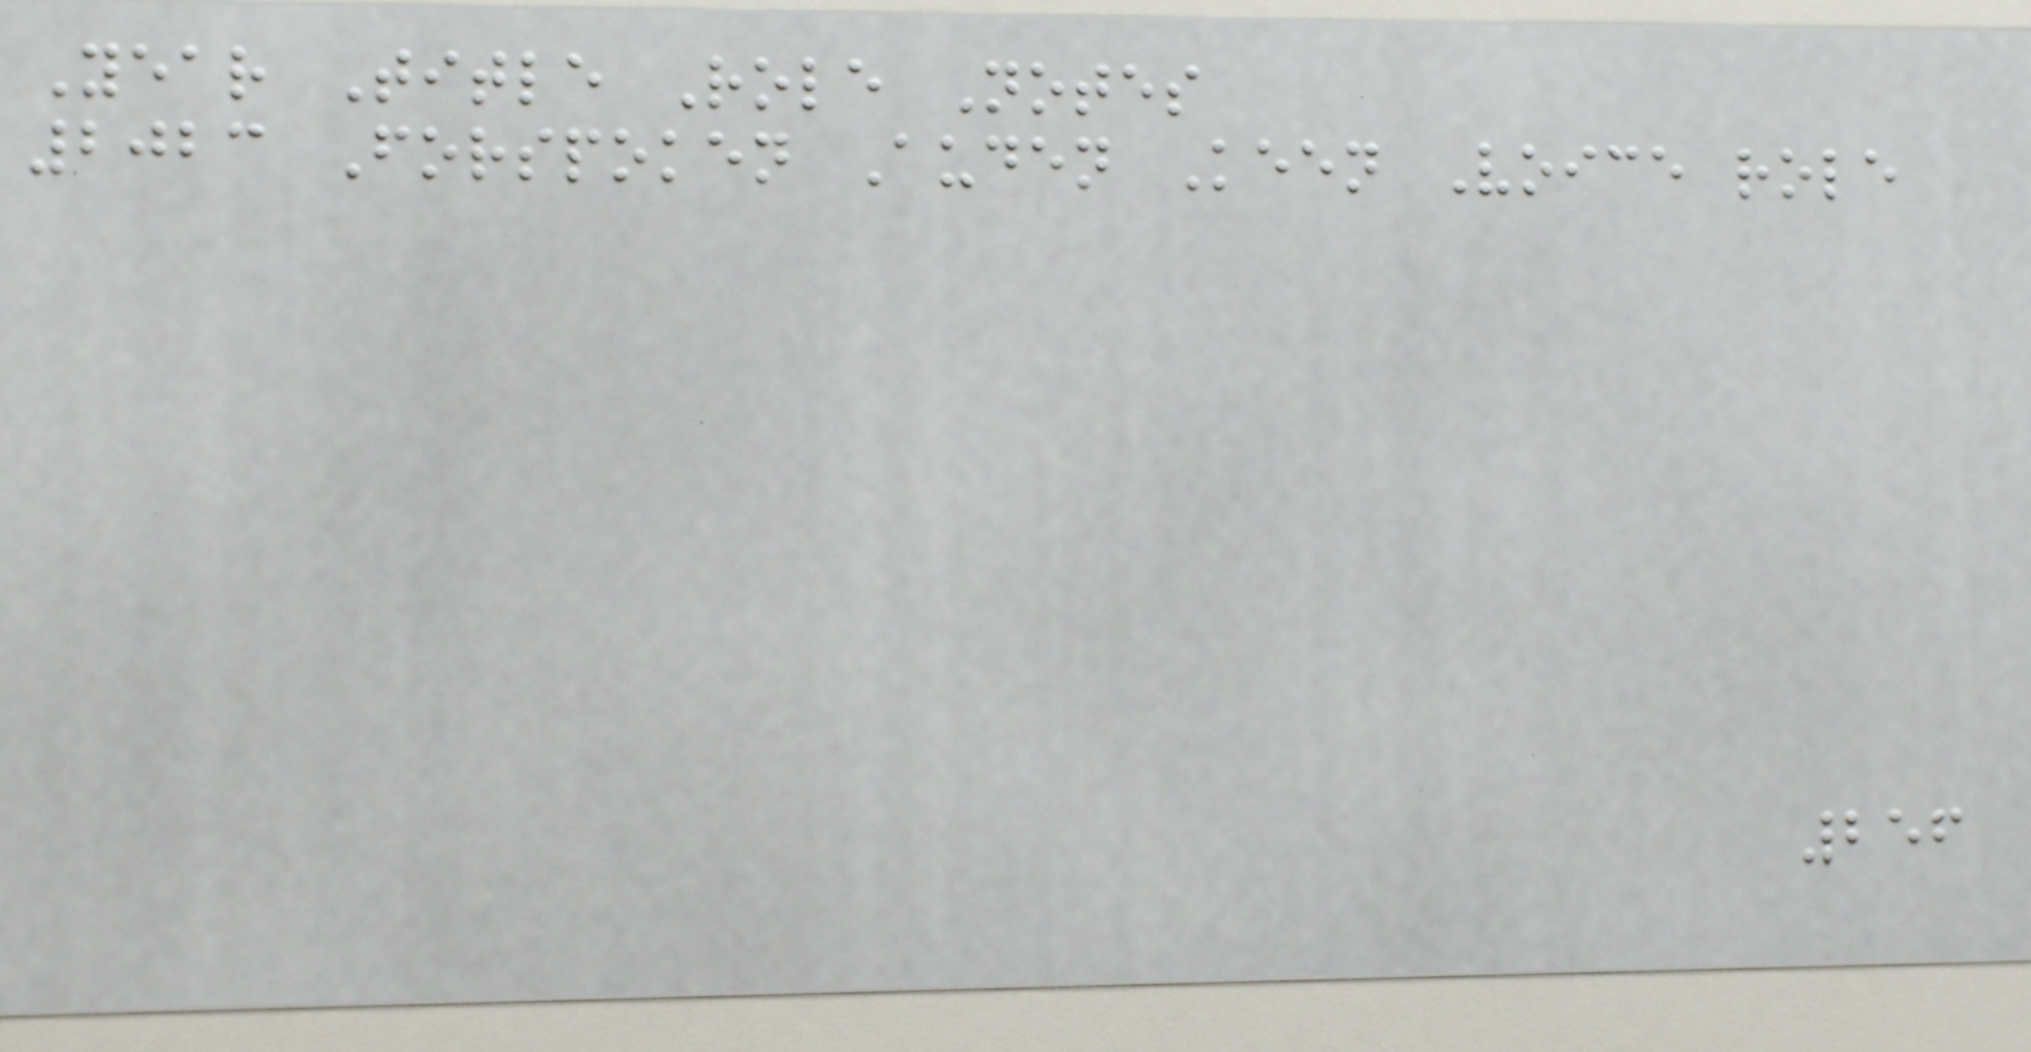Year Title Role Notes
2023 Forspoken Auden Keen Voice role
256
